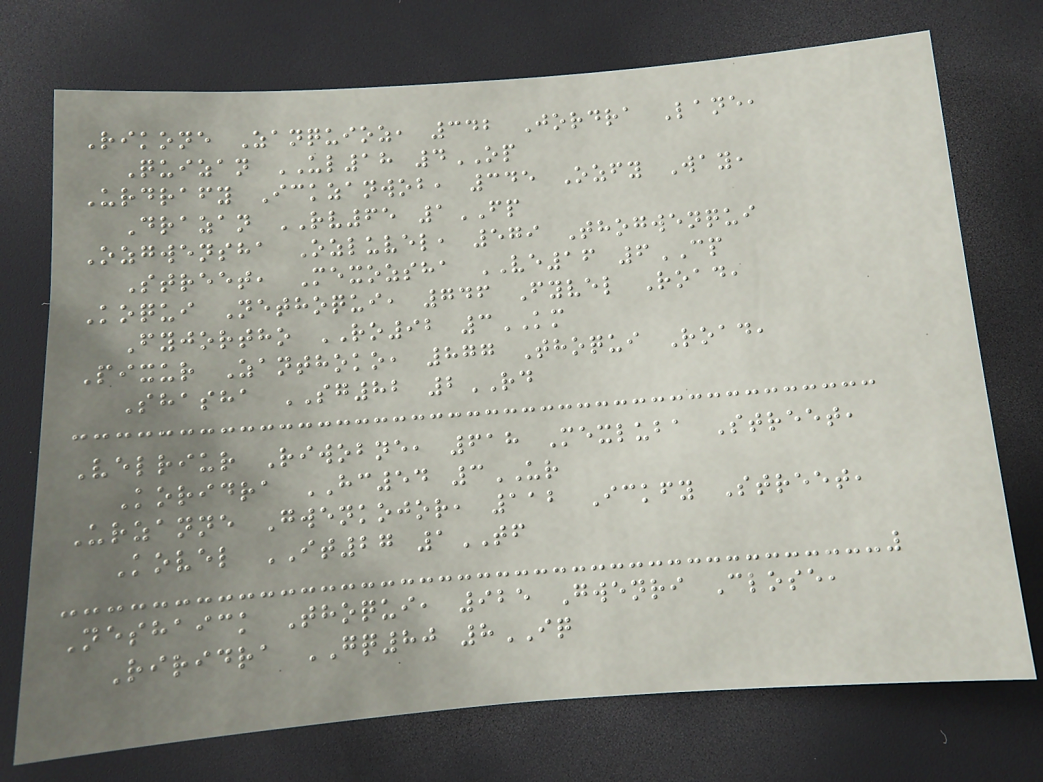Rikone Zanquioz, 342 Jordra Lane,
Quizan UL18 4OP
Urdrafy Ickzanwob, 345 Ozfy Way,
Drazan RV65 1FP
Ozgwensha Ozluvel, 579 Thogwenqui
Street, Mexozsha VE16 6CP
Koqui Nethoqui, 746 Fyvel Road,
Fyjortho RO92 3KM
Pixur Zanthoko, 877 Thoqui Road,
Shasha SG82 2RD
Velriur Riwobne, 618 Mexluba Street,
Koridra HC54 3UR
Urzanne Gwenkojor, 112 Ickfy Street,
Kovel IT27 1TF
Neshaick Thoqui, 925 Gwenri Close,
Riridra GQ80 8IQ
